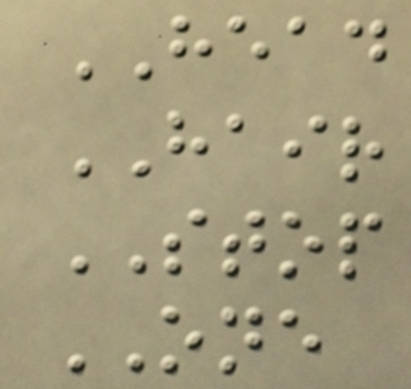HEAD
HAIR
STOP
ONE
